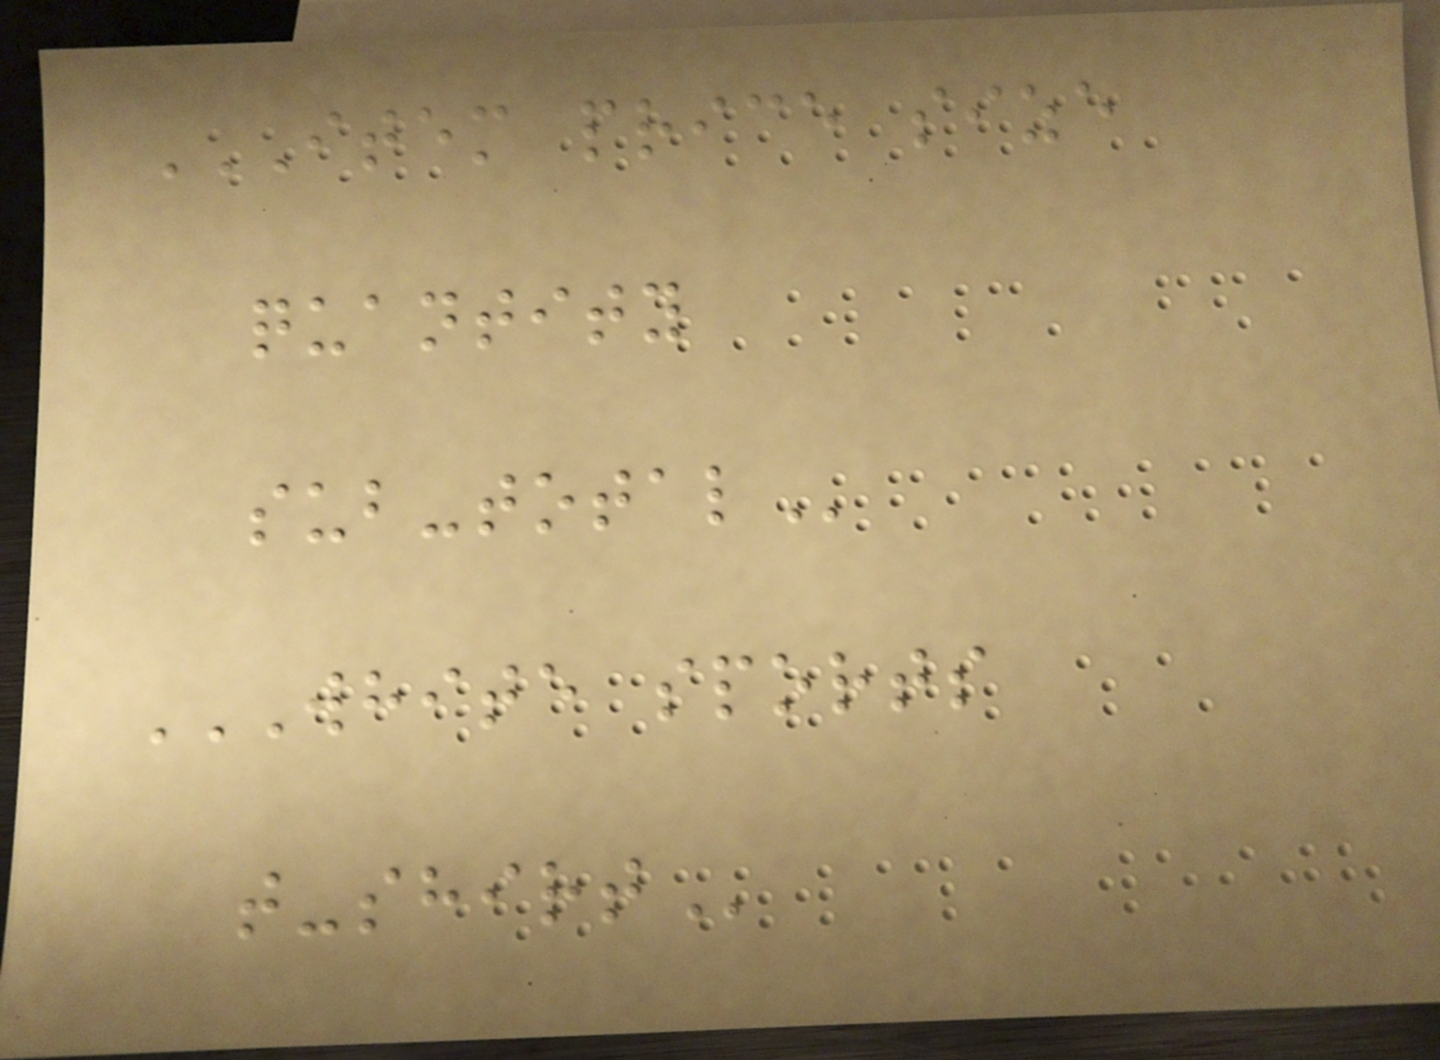ITEM PRICE SIZE
QUANTITY
SUB-TOTAL
WHITE SPORTS
T-SHIRT
